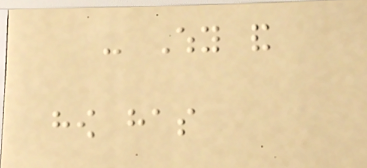- Why and
how has
